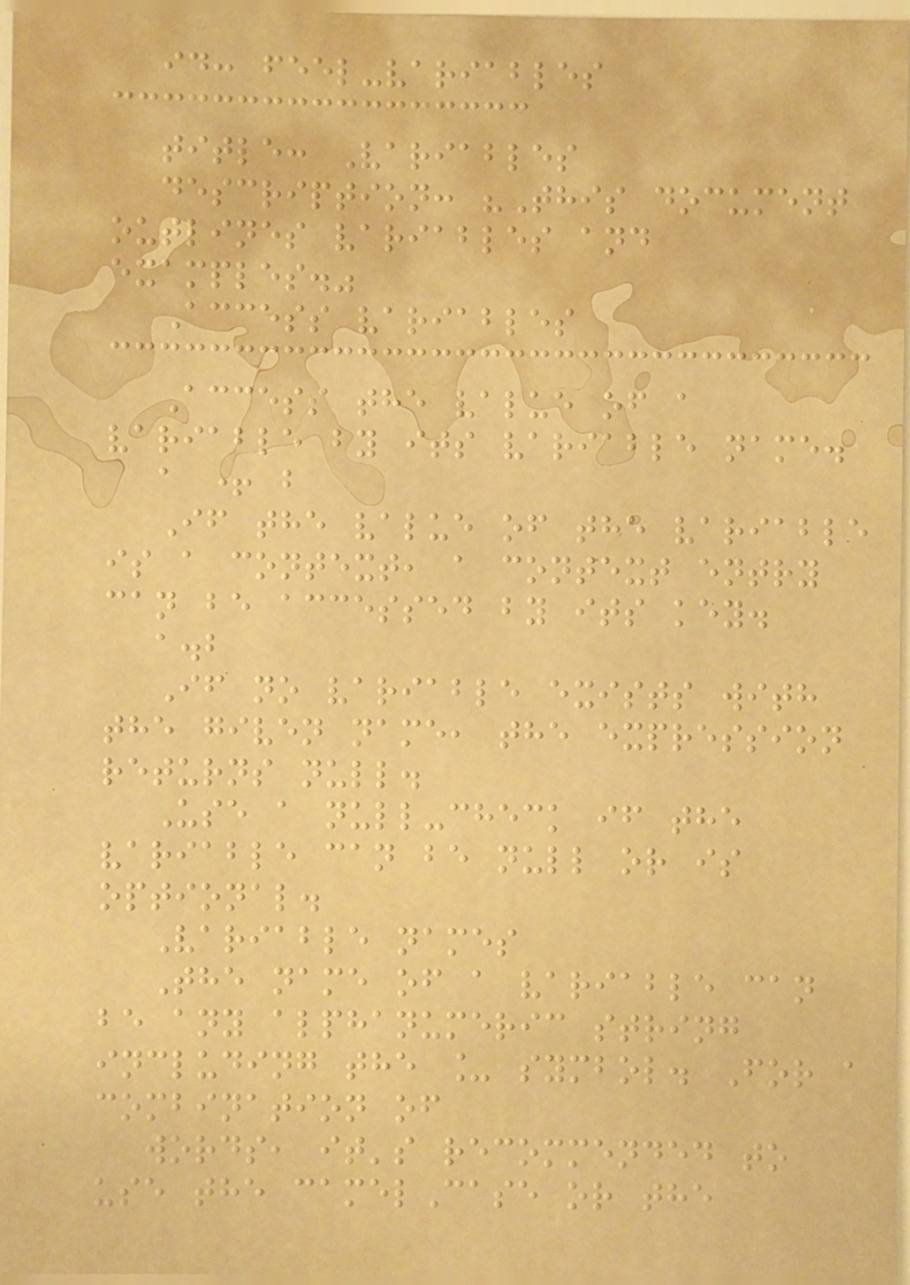id: feel-variables
title: Variables
description: "This document
outlines variables and
examples."
Access variables
Access the value of a
variable by its variable name.
a + b
If the value of the variable
is a context, a context entry
can be accessed by its key.
a.b
If no variable exists with
the given name, the expression
returns null.
Use a null-check if the
variable can be null or is
optional.
Variable names
The name of a variable can
be any alphanumeric string
including the _ symbol. For a
combination of
words, it's recommended to
use the camelCase or the
